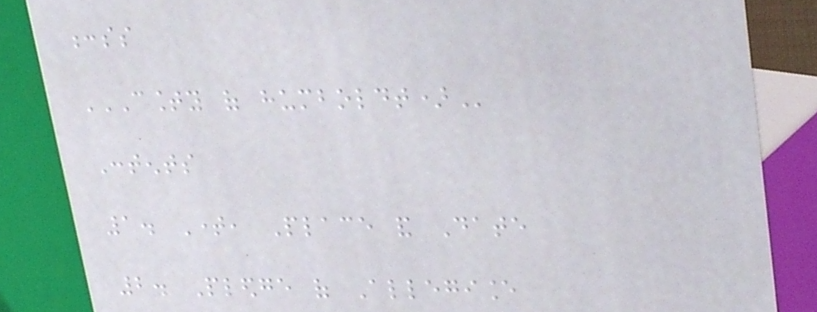:ss
COUNTY OF HUMBOLDT)
Contents
1. Time, Place and Date
2. Pledge of Allegiance
